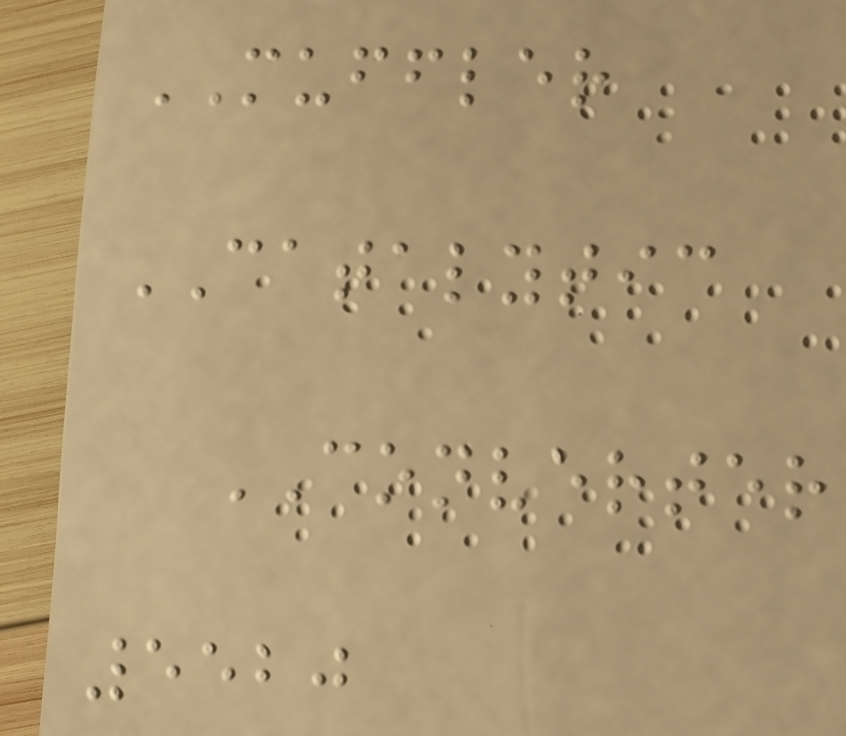MUFFLER
CATALYTIC
CONVERTER
5520
